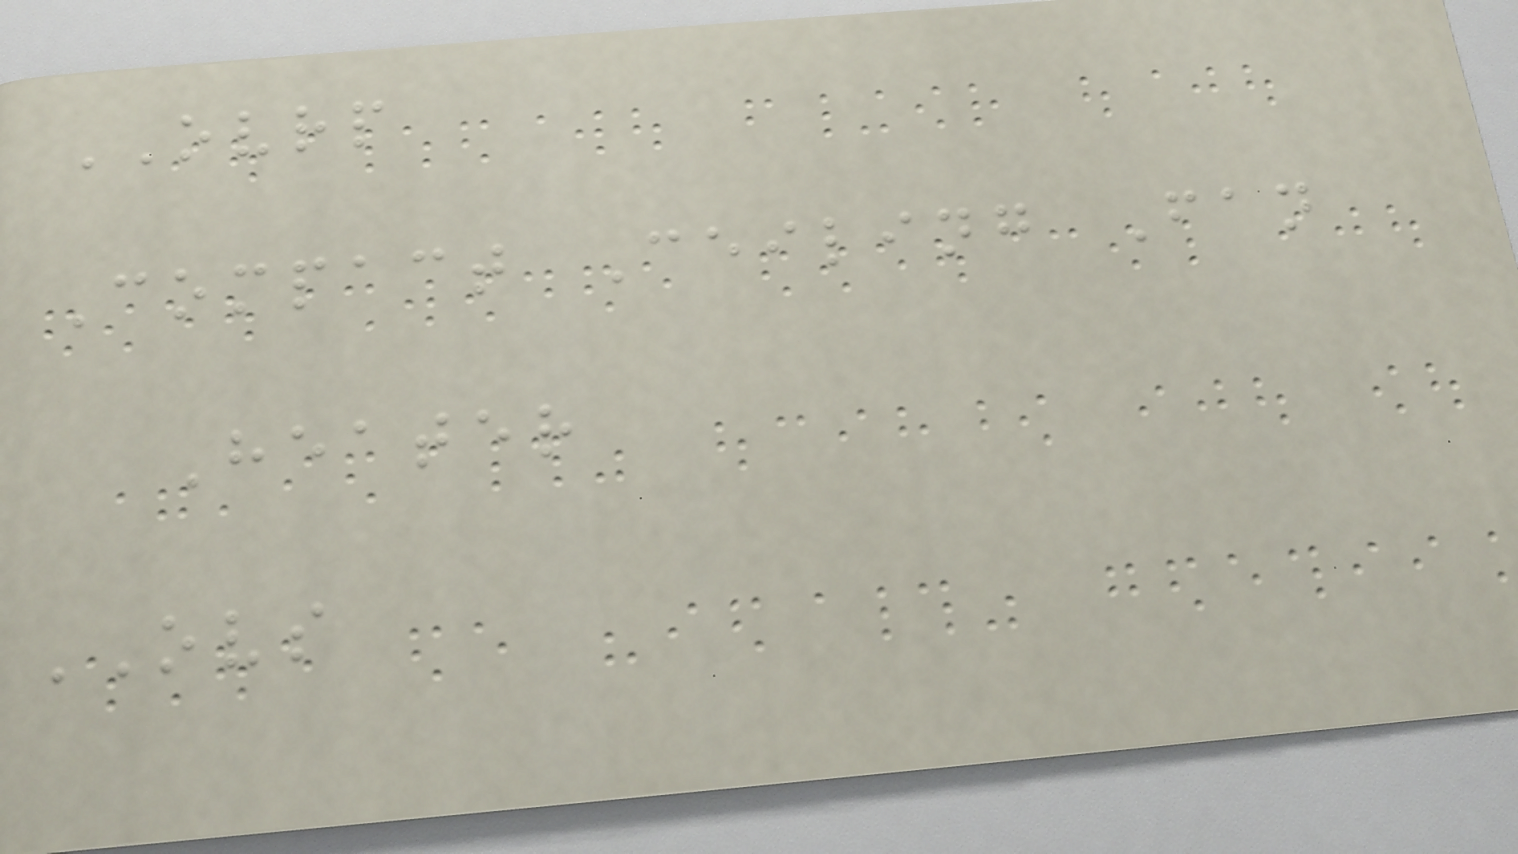OVRP
Compact Ceiling Fan
Heater
OVS
